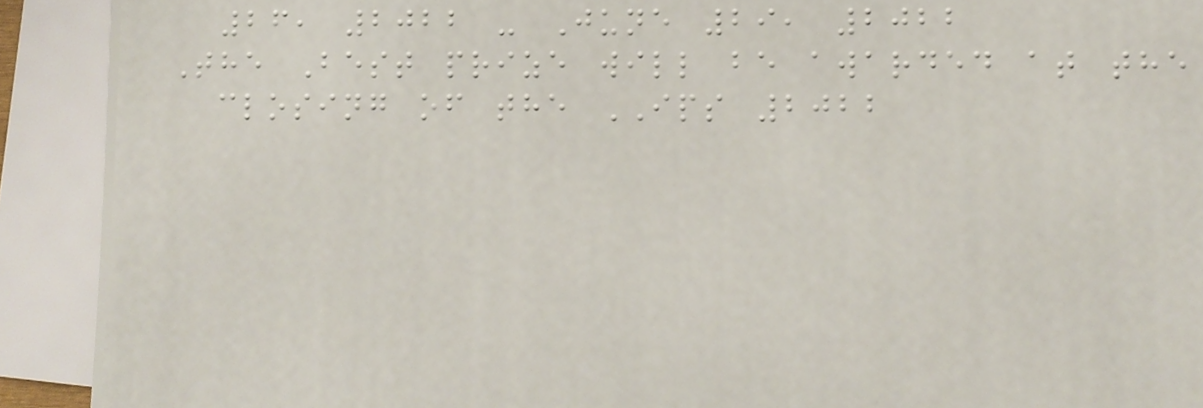26, 2022 - June 29, 2022
The Best prize will be awarded at the
closing of the IPS 2022
